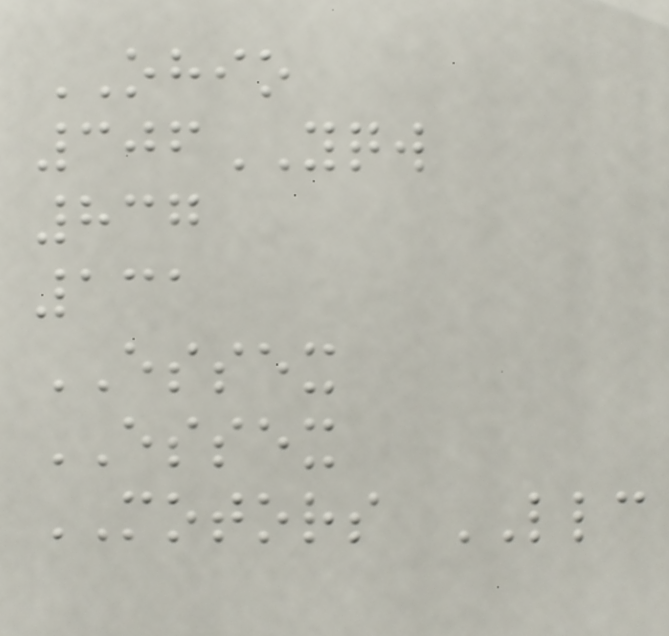OHIO
306YQW
837
131
ESSEX
ESSEX
MOTORS LLC
